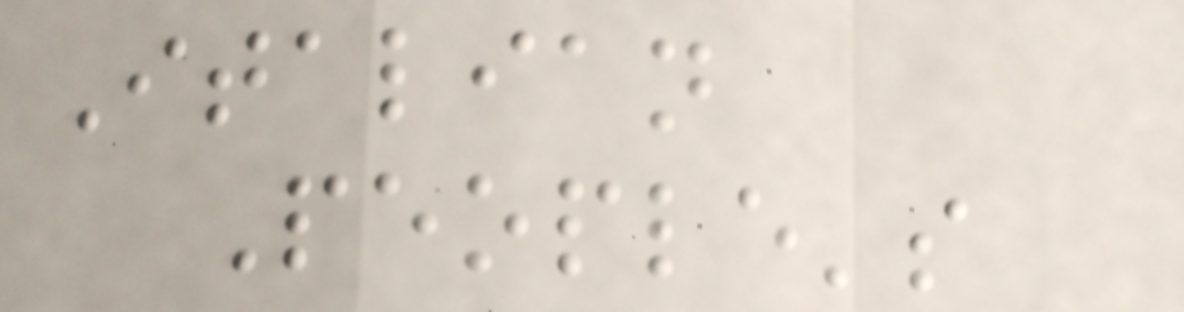Italian
People's
